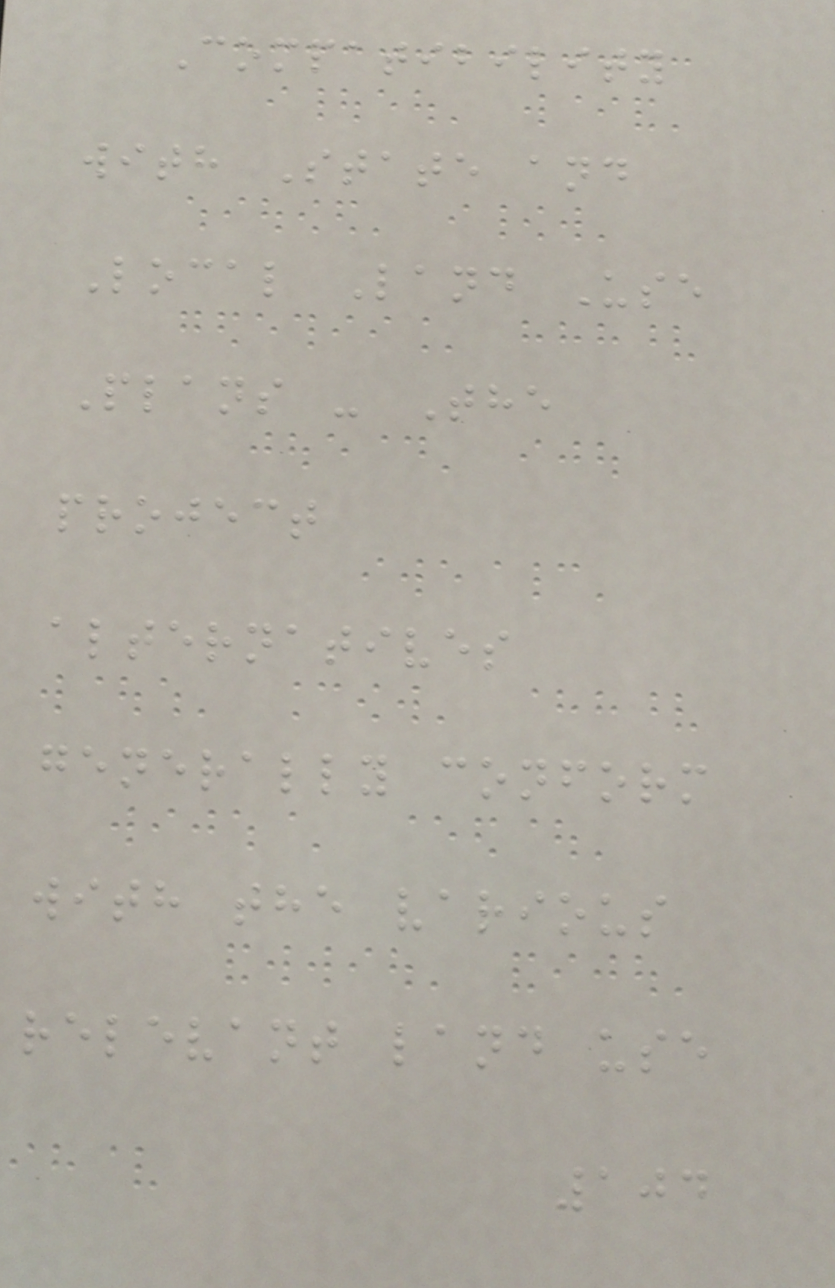Compatibility
with State and
Local Land Use
Plans - The
project
alternatives
generally conform
with the various
relevant land use
104
